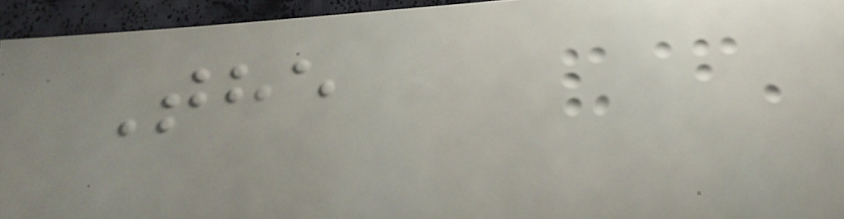The
